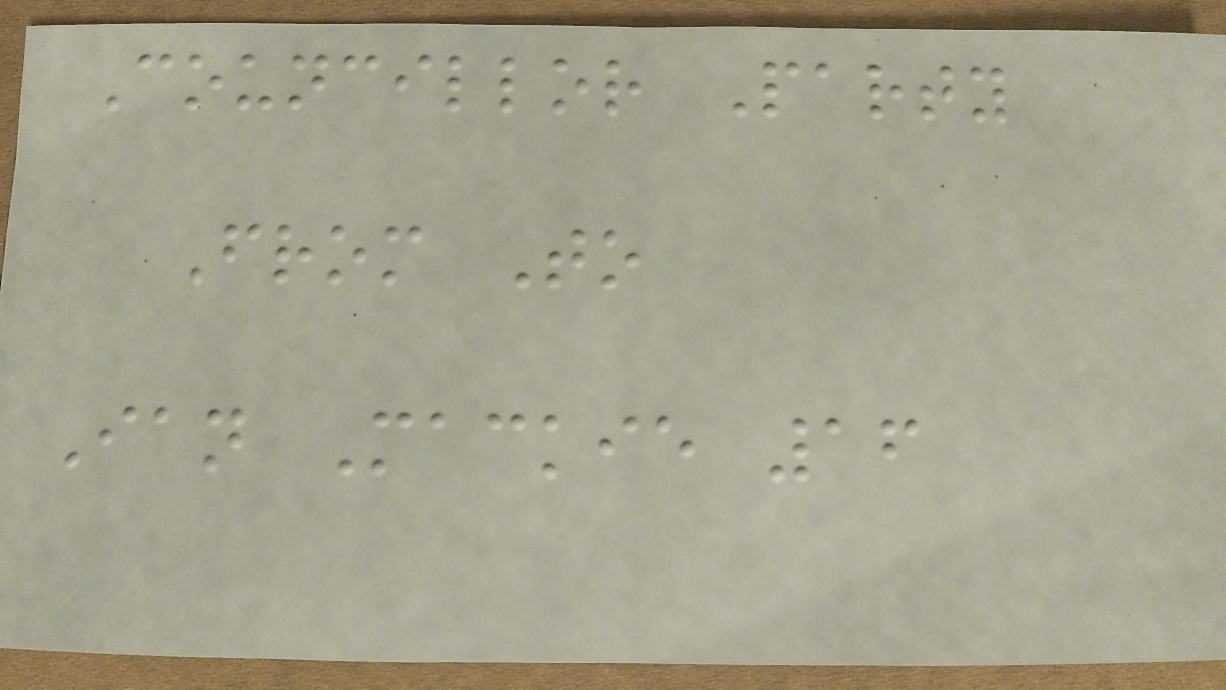Councillor Party
From To
Ian Mackie 16
